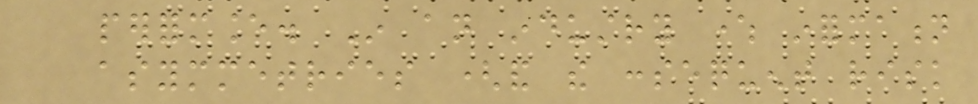performance. In an industry where information
asymmetries (and the consequent risk
